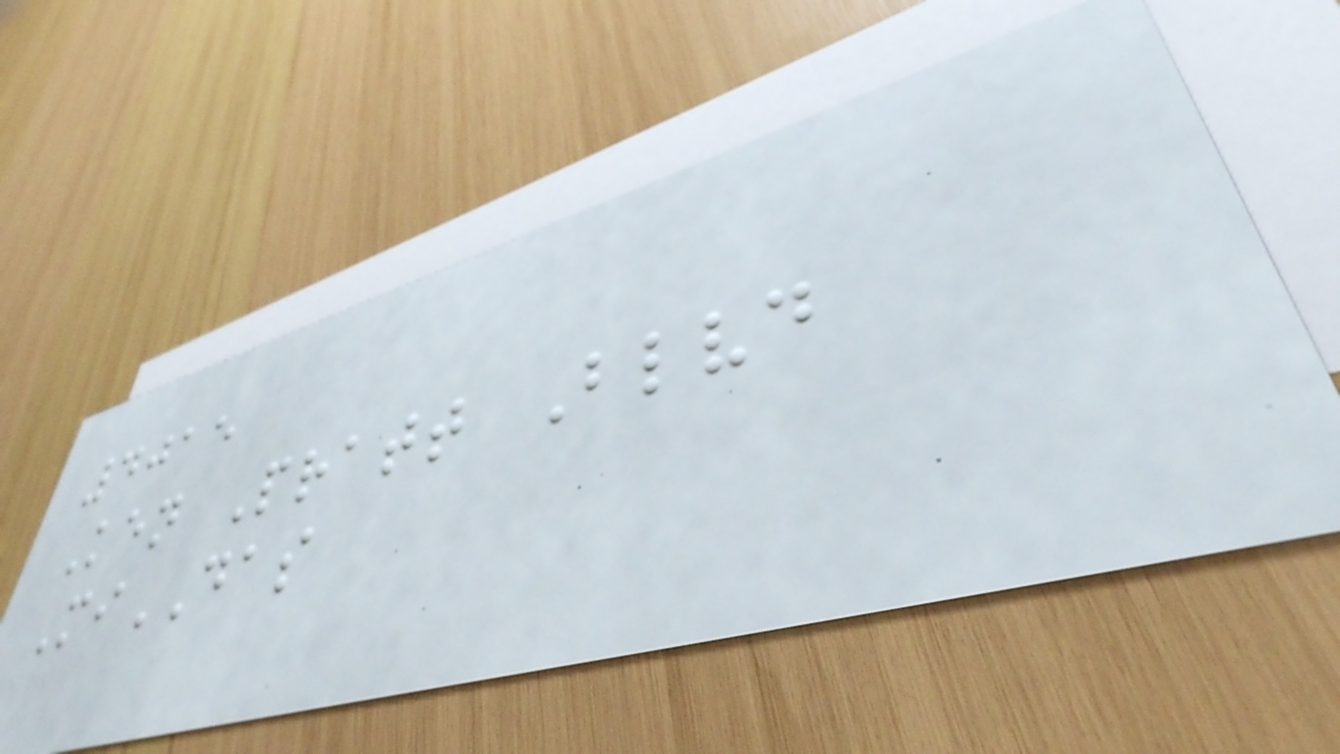4015
Ken Pratt Blvd
MiDAS
